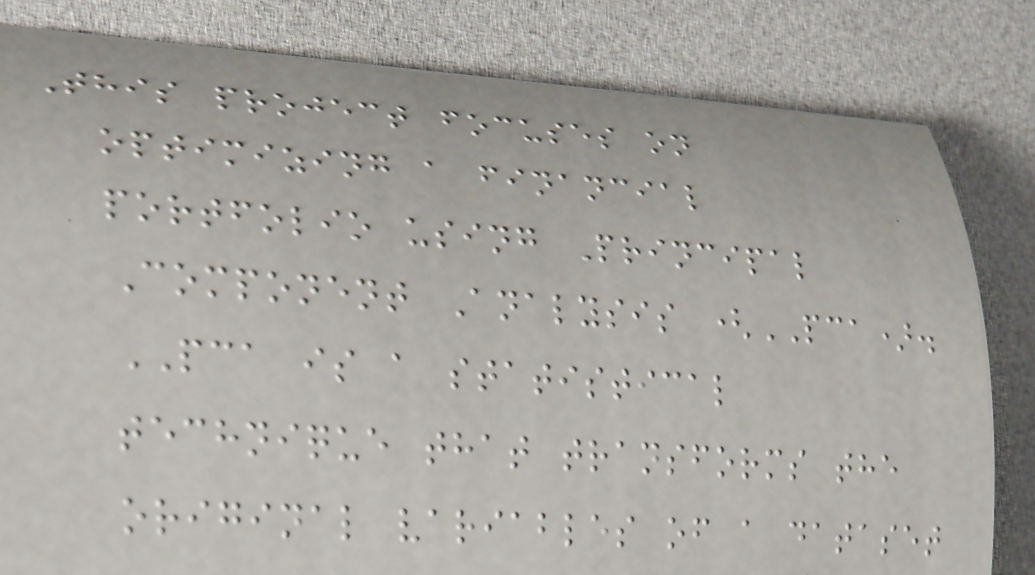This project focuses on
optimizing a financial
portfolio using Principal
Component Analysis (PCA).
PCA is a statistical
technique that transforms the
original variables of a dataset
